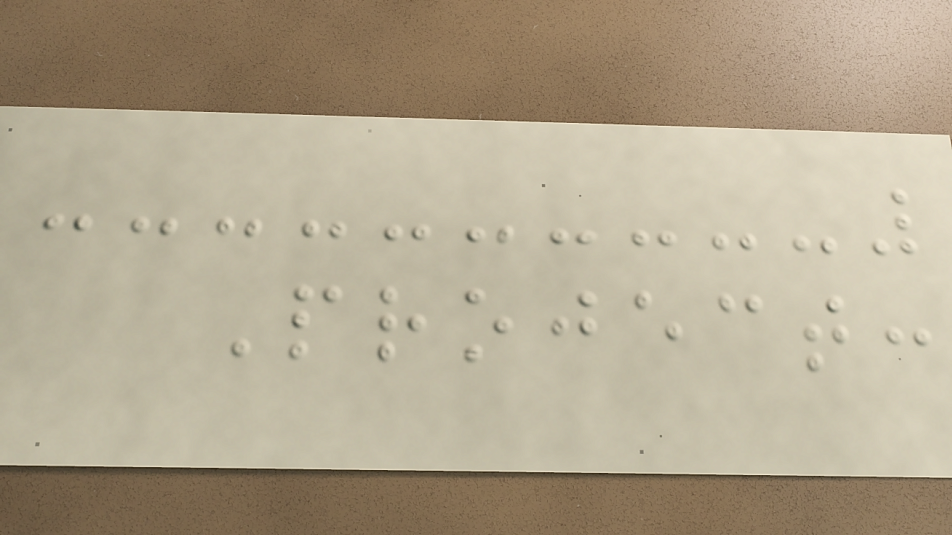Project:
